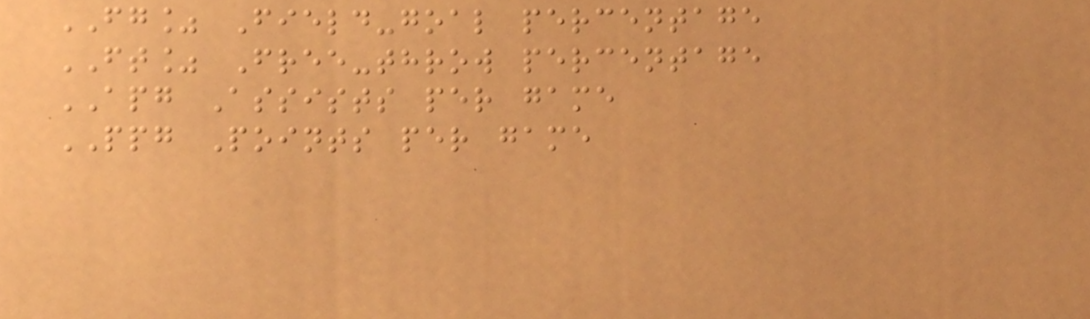FG% Field-goal percentage
FT% Free-throw percentage
APG Assists per game
PPG Points per game
